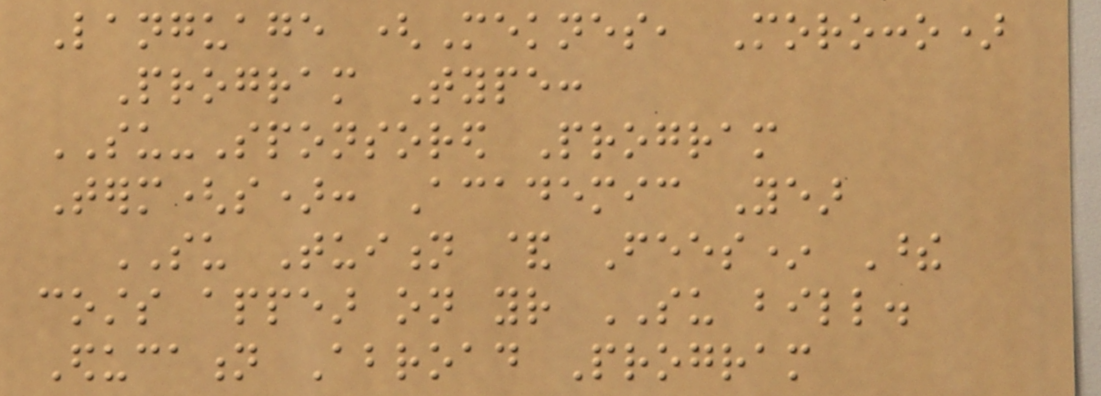Language (Meknes, Morocco)
Program Type:
SU-Sponsored Program
Term(s): Academic Year
SU Tuition & Fees* These
costs appear on your SU bill.
Education Abroad Program
